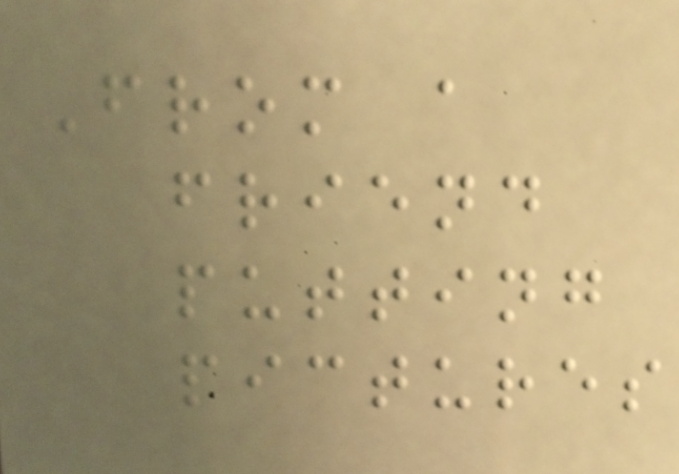From a
friend
putting
pictures
